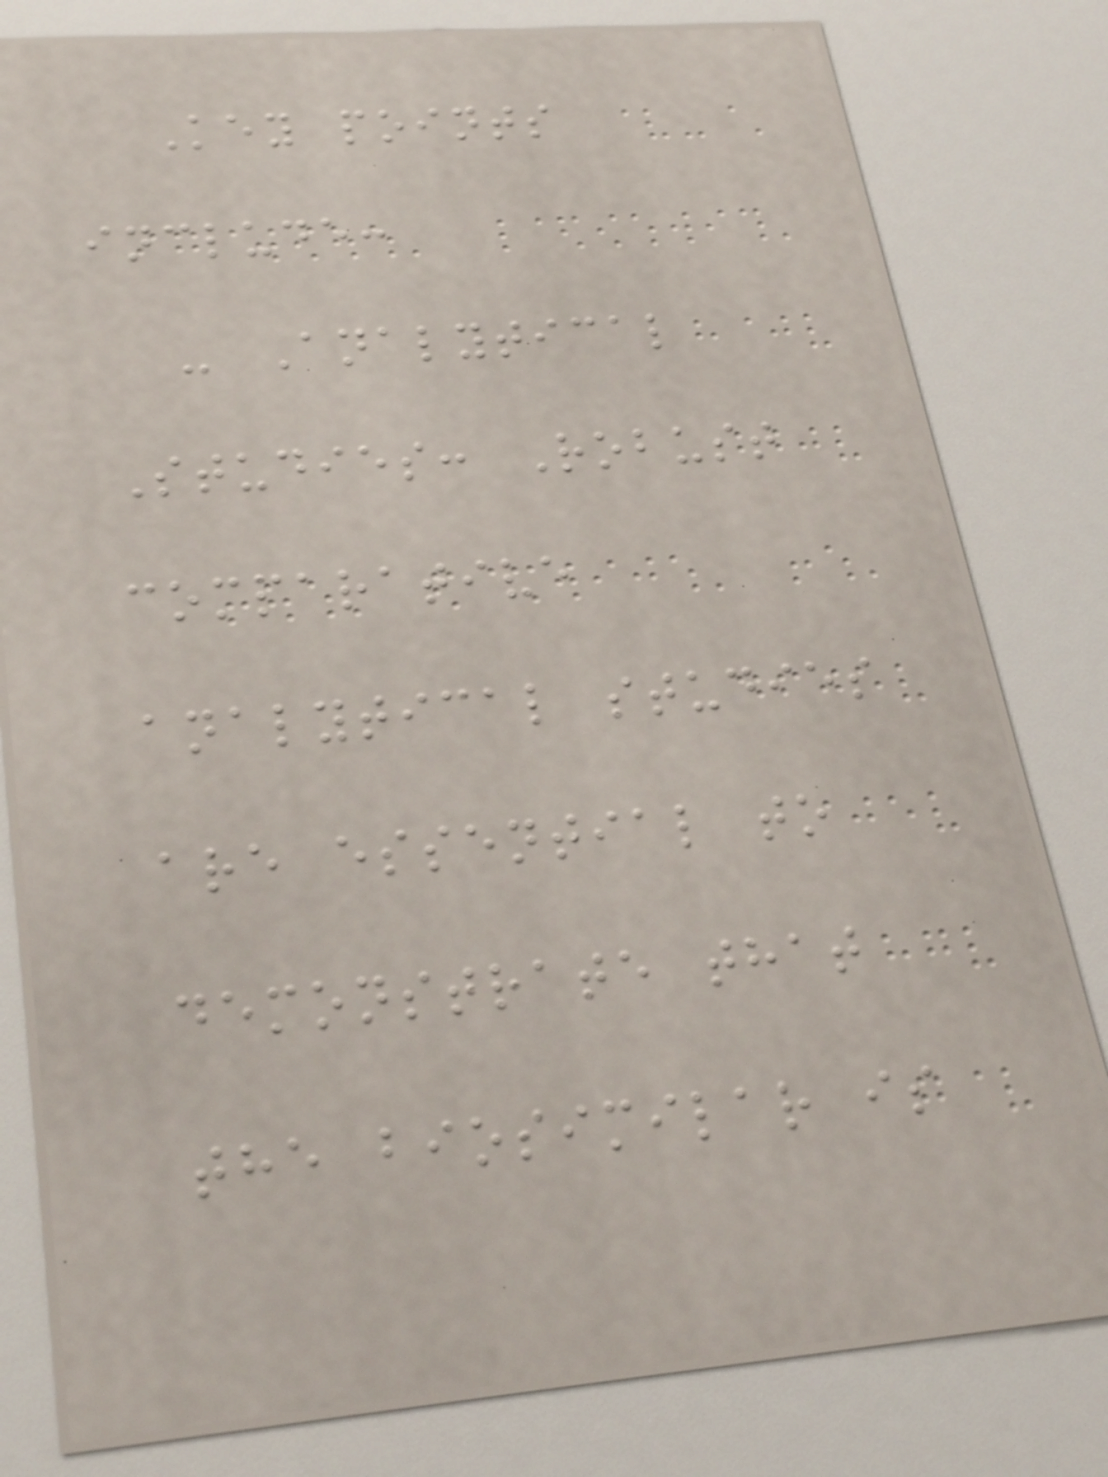Key points
include:
- Analytical
Studies: Robust
comparative
analytical studies
are essential to
demonstrate that
the biosimilar is
